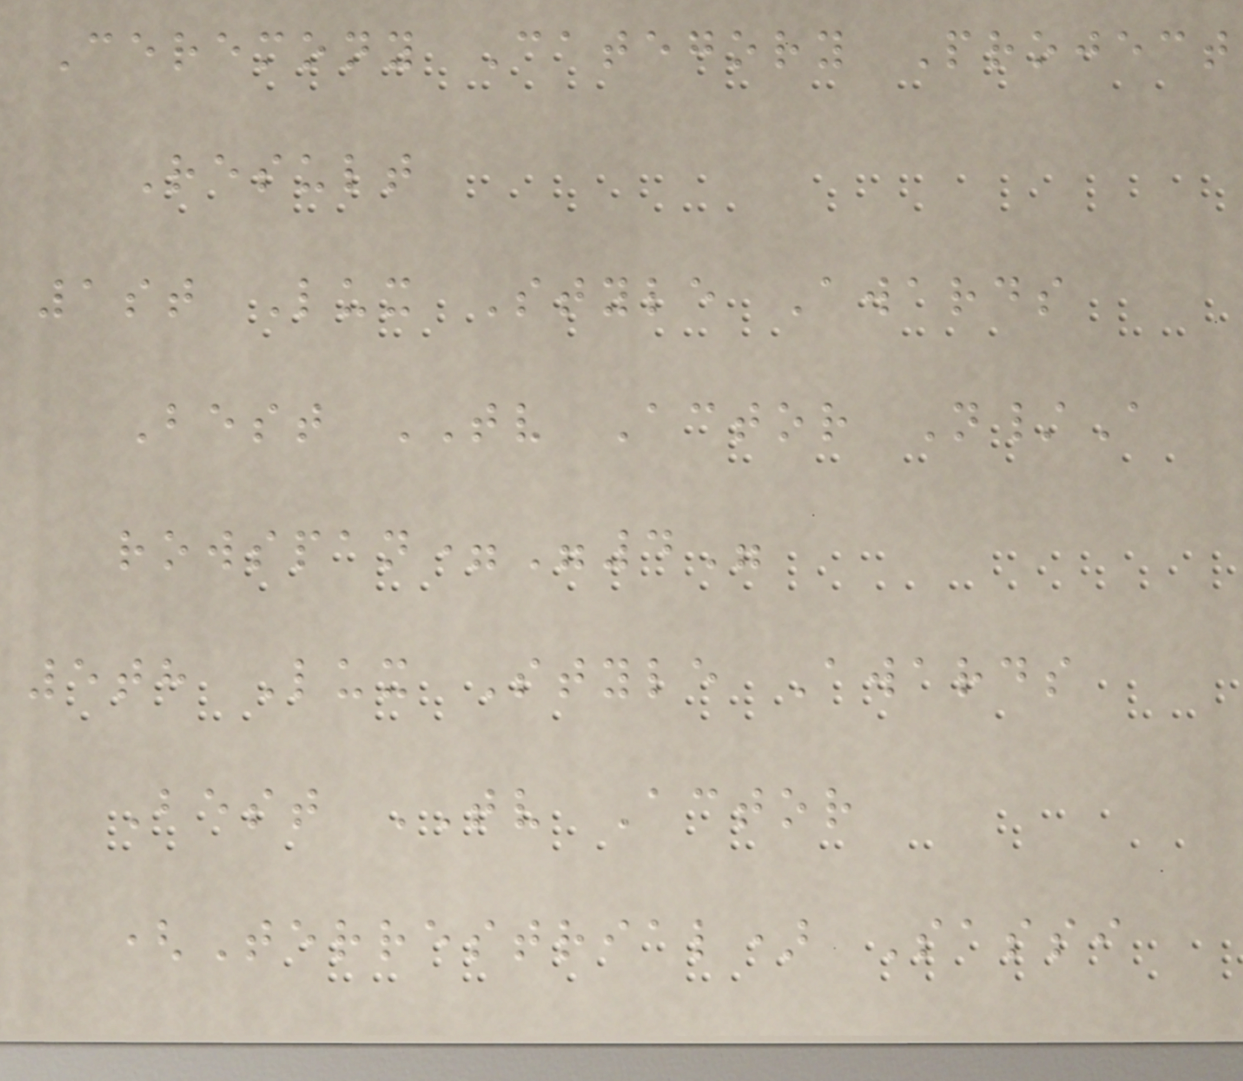Ceremony Category Project
Result
1st Lux Style Awards
Best TV Actor N/A
rowspan="4"
5th Lux Style Awards
Best TV Actor
(Terrestrial) Sassi
